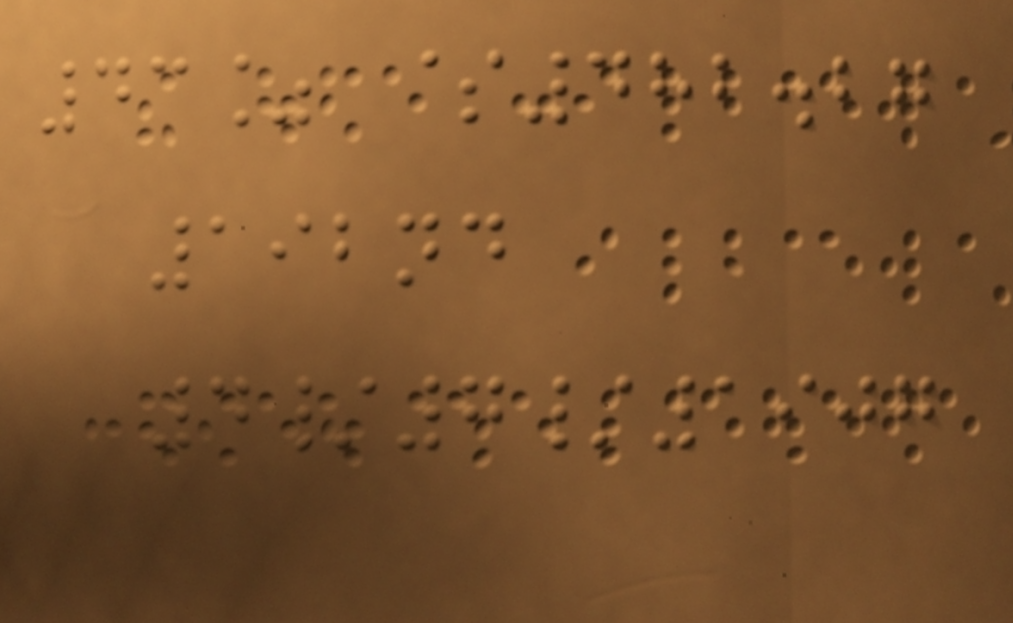43% $482.27
192nd
4/7/1907
